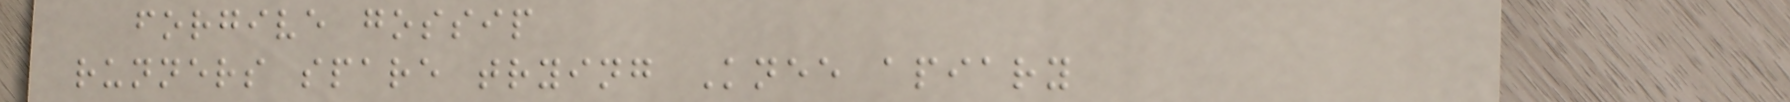forgive gossip
runners spare trying Knee apiary
